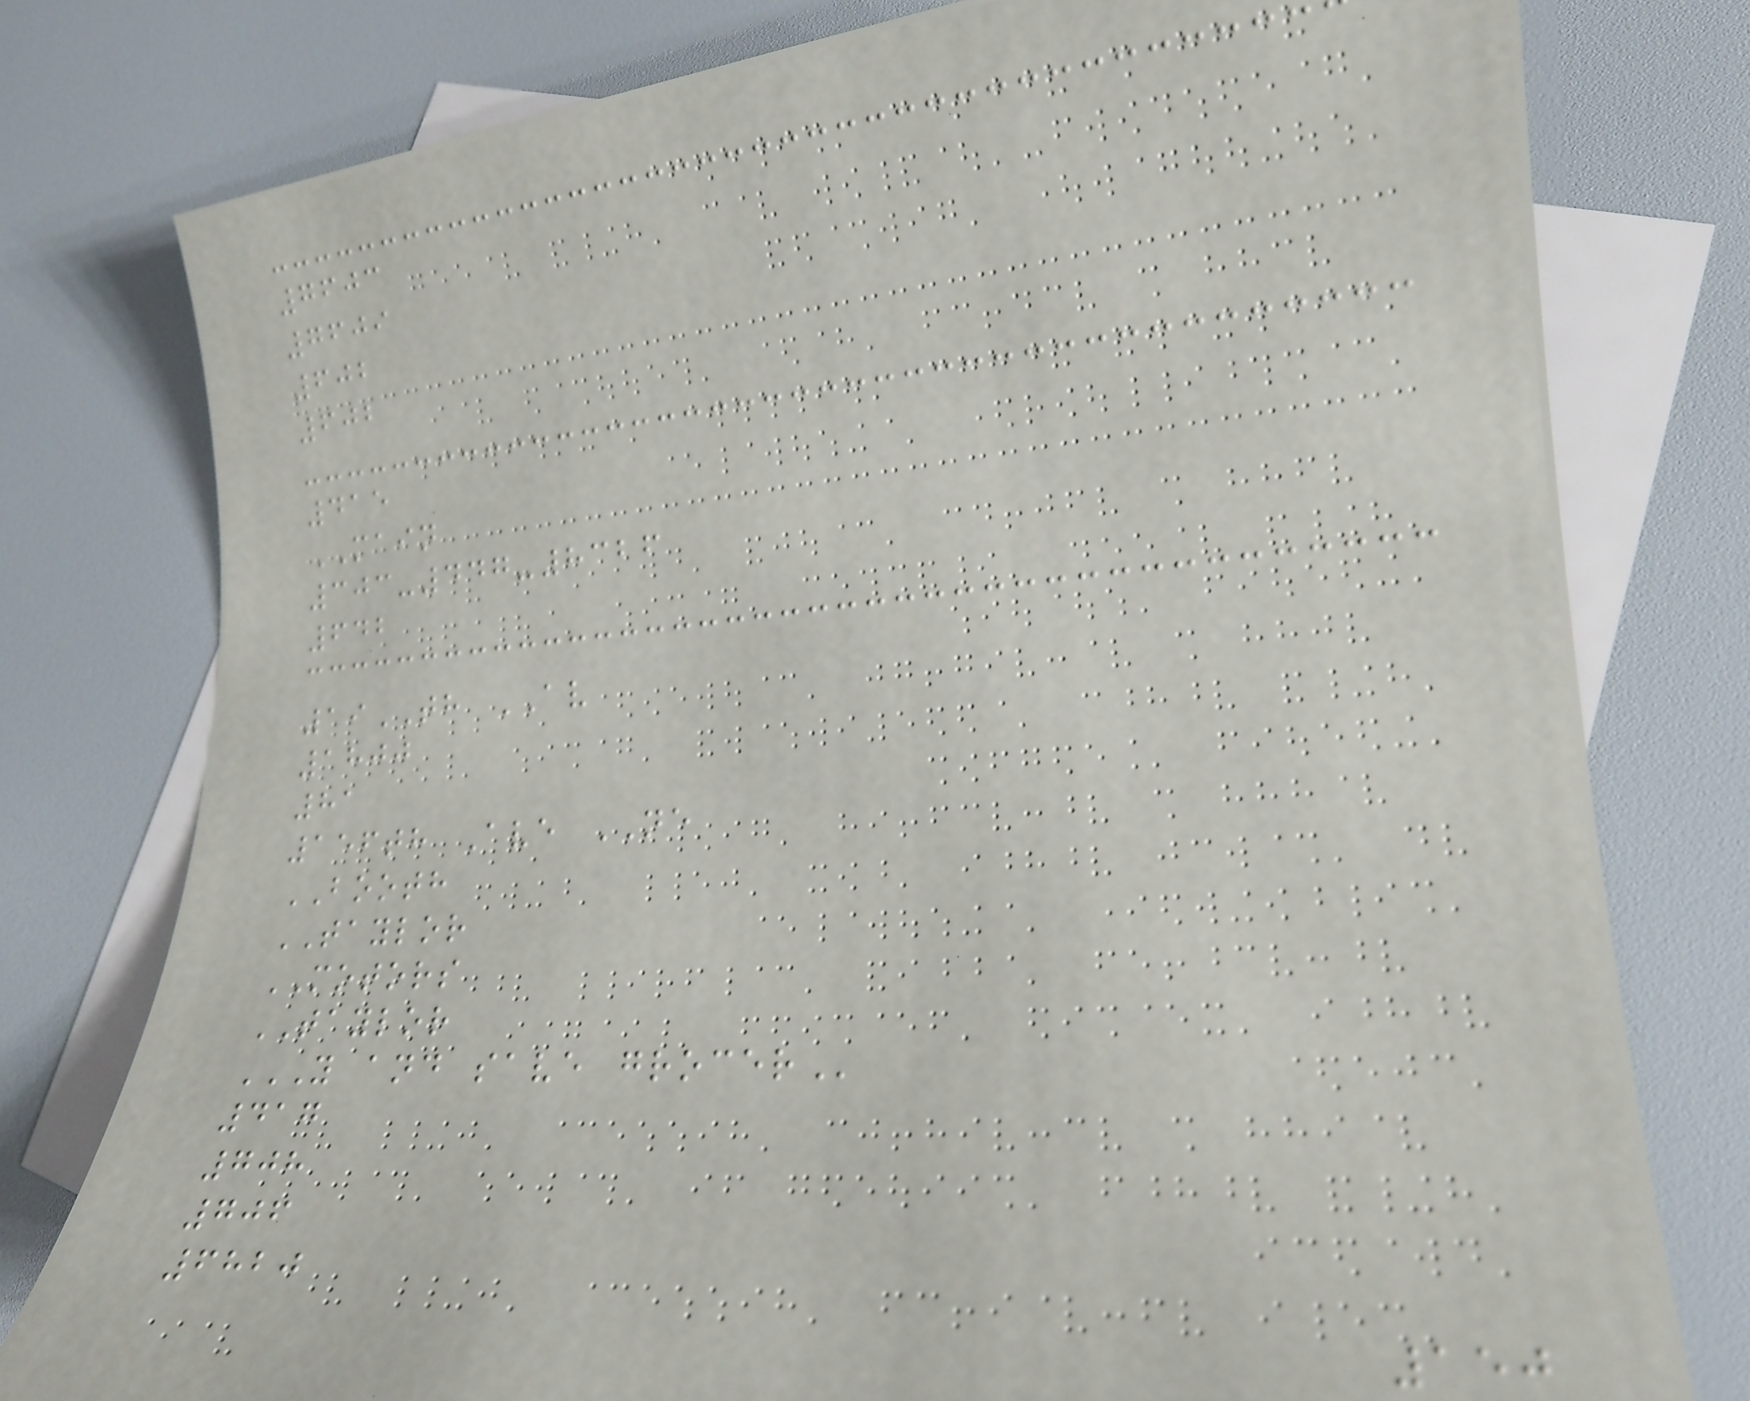7603
7609
602
602
415
MAIN
303-447-8326
642
19TH AV
1800
81
156th Ave NE
BOOTH
TAYLOR
MOTORS
TAYLOR
Y AND SAVE GROCER
417
708
706
6820
150
